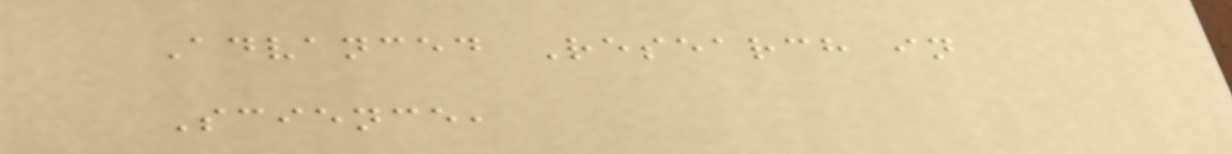Advanced Research in
Science,
